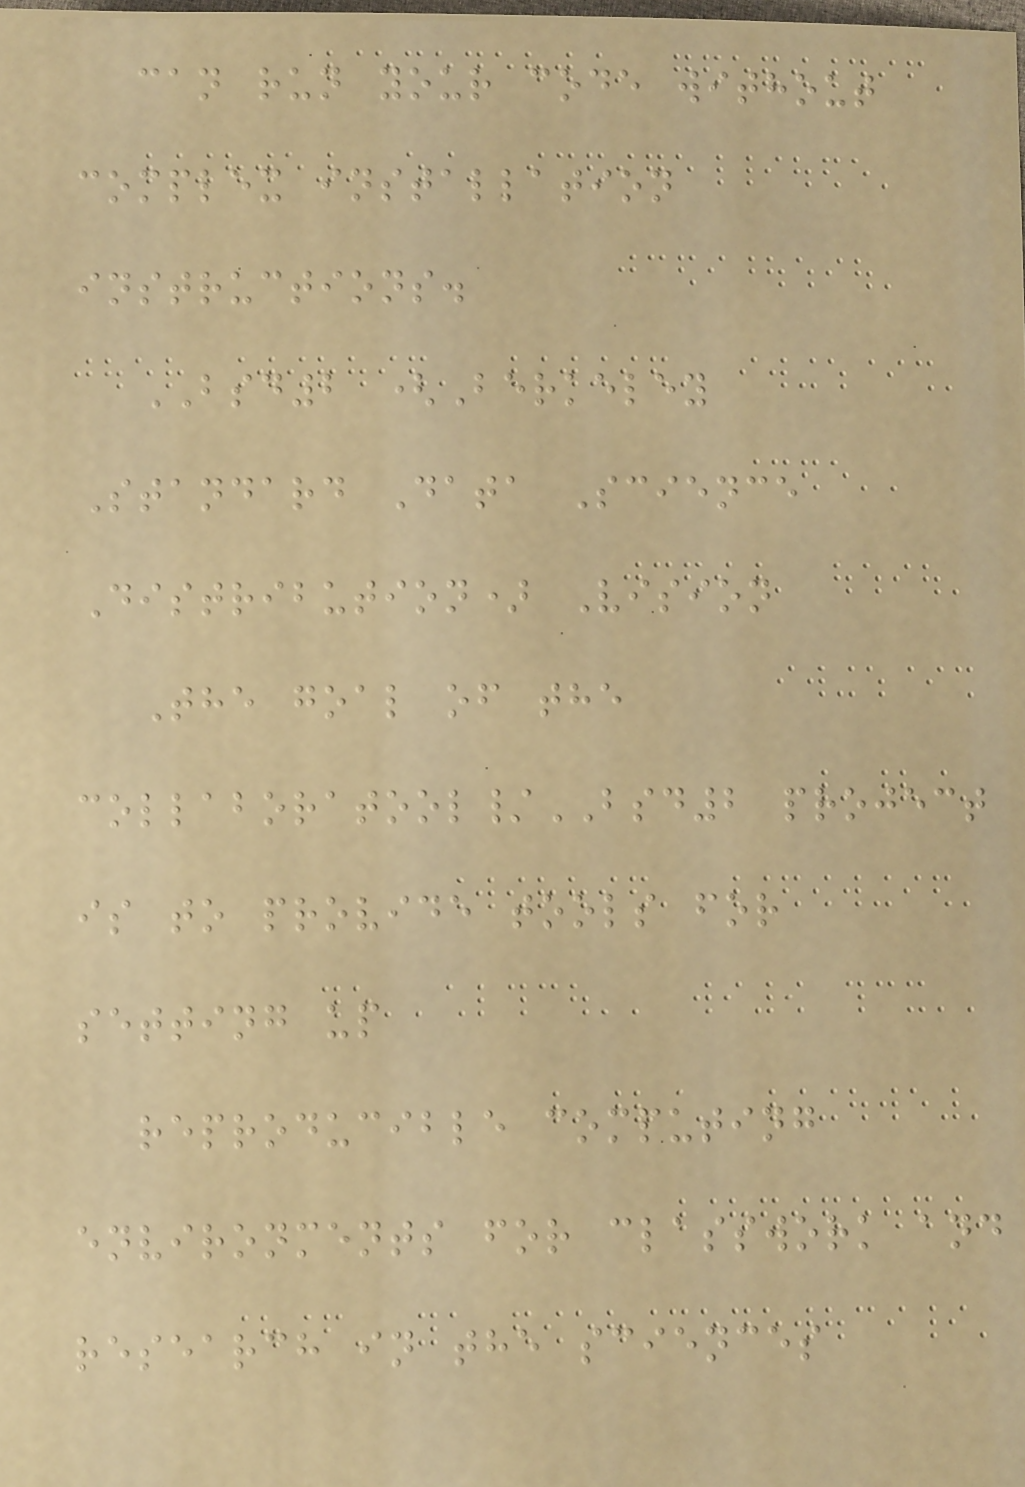can run your code without
complex installation
instructions.
BSD2 (Berkeley
Standard Data Science
Distribution) Vision
The goal of the
collaboratool/BSD2 project
is to provide tools for
setting up
reproducible computing
environments for classwork and
research in the sciences
